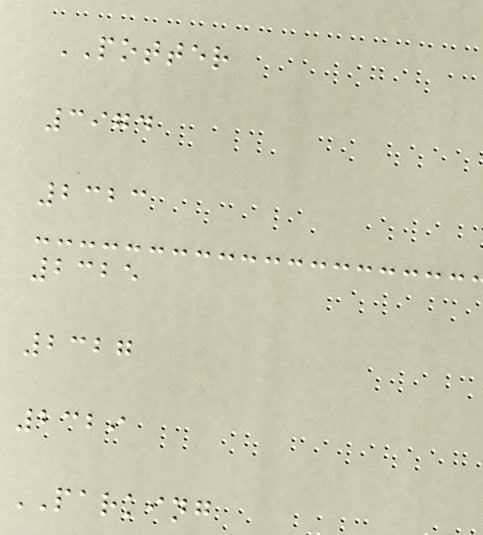POTTER
3974
2323
2325
2327
2329
PARKING
